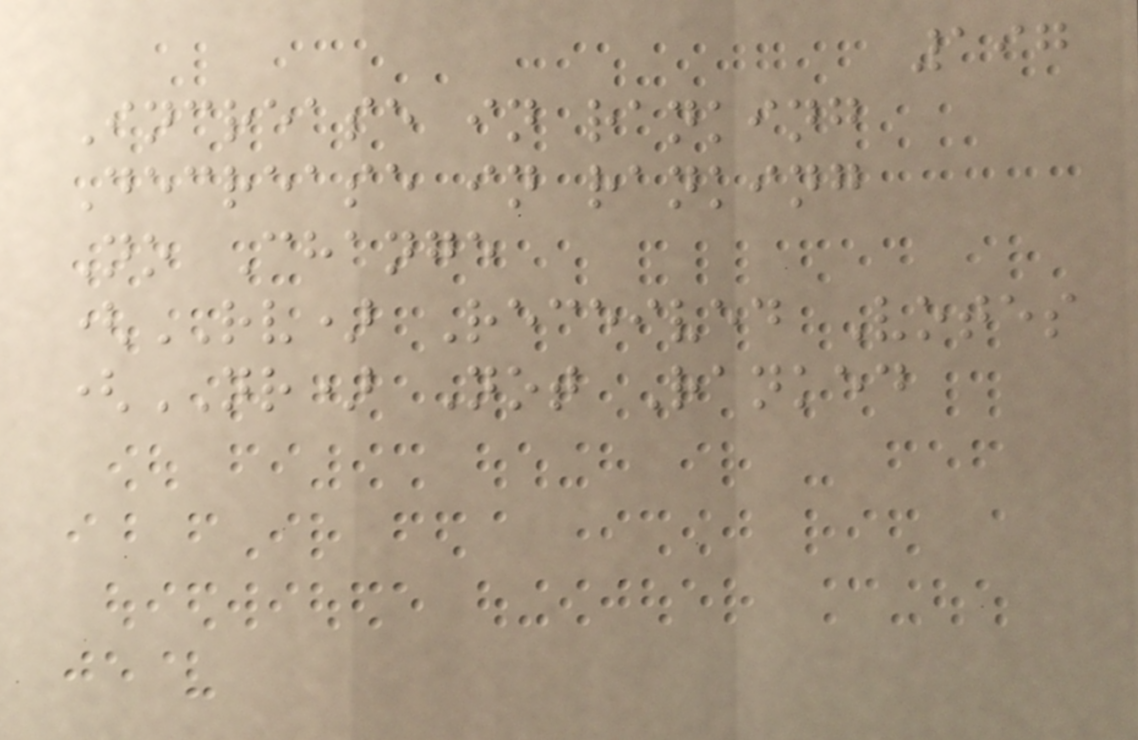197
Increase in ranking
Decrease in ranking
No Change
(RV) Received Votes
(NR) Not Ranked
